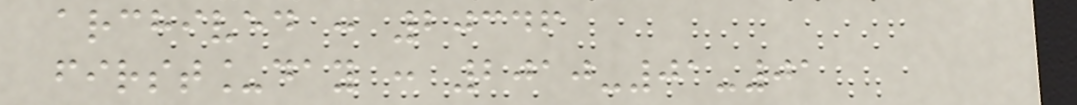archived : 20346
first_day : 2010-01-01
